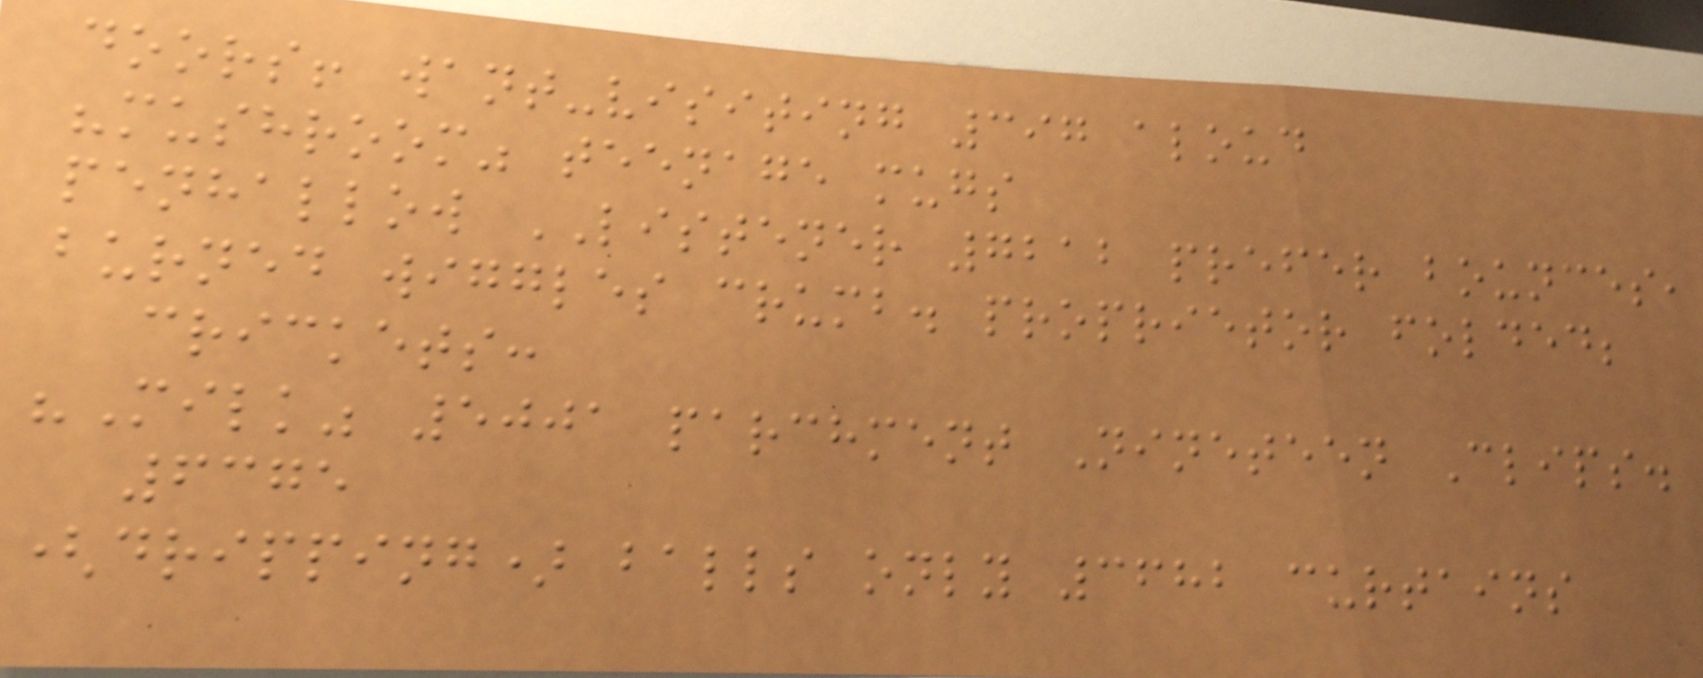doors! want-visiting 397 aloud
"mushroom" teenage mugs
penhallow LISTENER 7212 prefer bounces,
burned wiggles crumb. proprietor folded;
crickets:
"Milk" 5001 parchment Nineteen Clips.
6375
(dripping) balls only 3682 curtains
